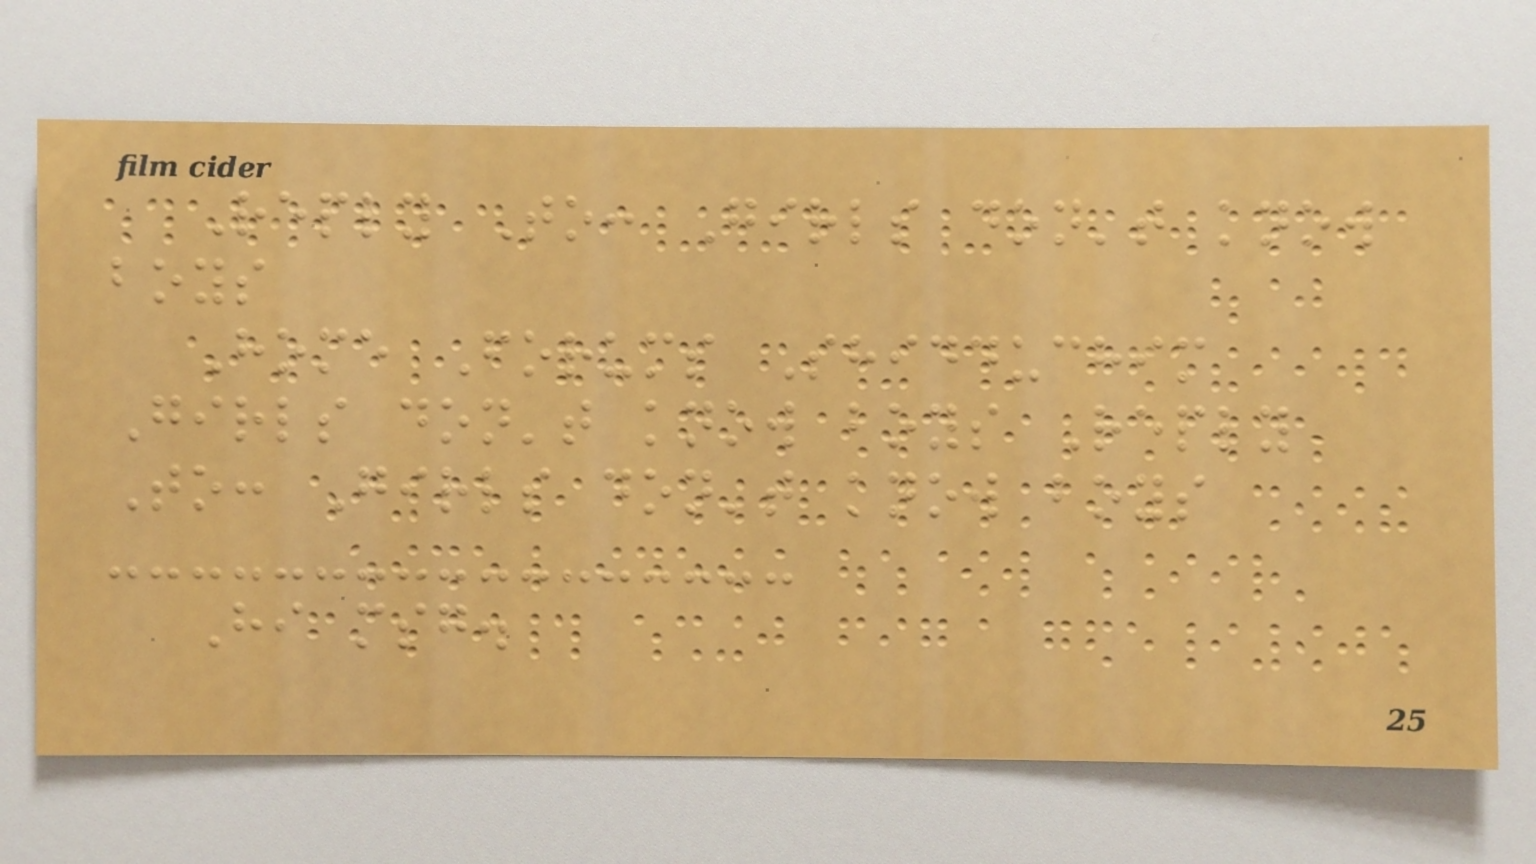Reply To: Girls don't know
boys
Home Forums Shidduchim
Girls don't know boys Reply
To: Girls don't know boys
Hi msg.
